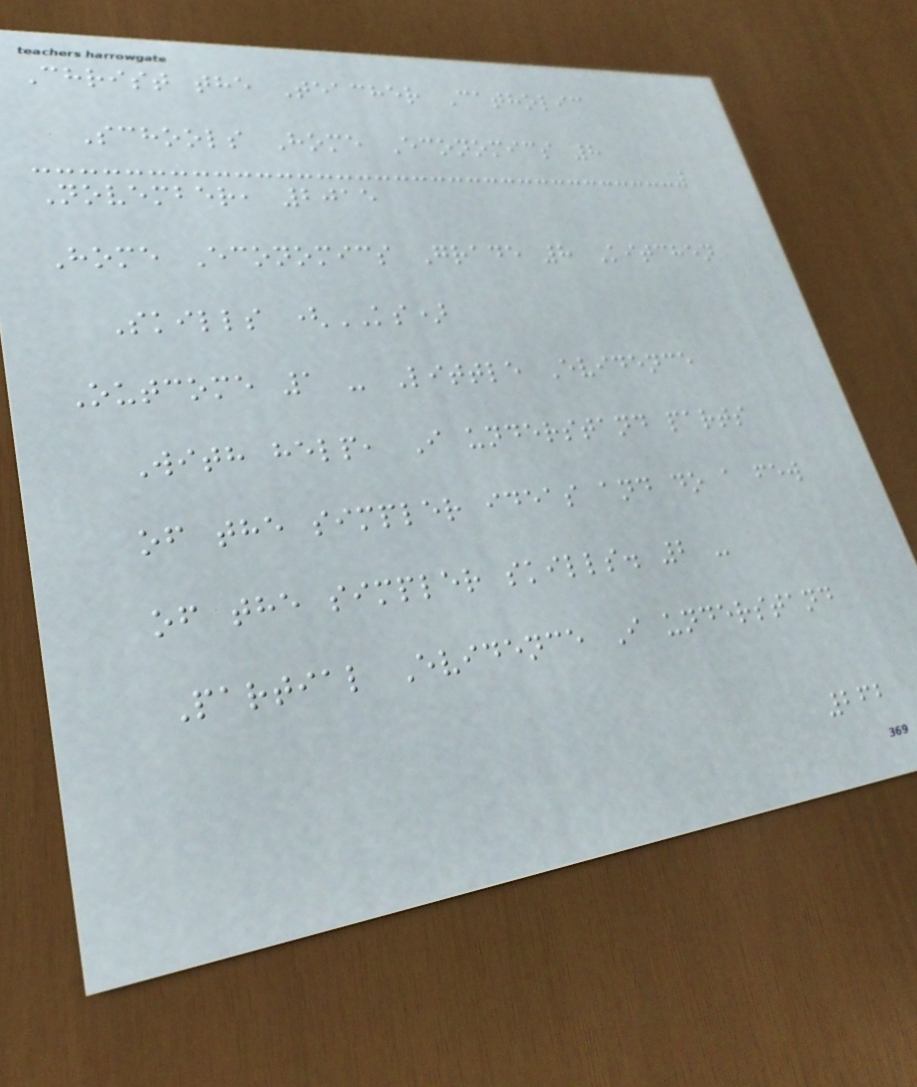Christ the Teacher Catholic
Schools Home Economics 8
November, 2015
Home Economics Grade 8 Kitchen
Skills (KS)
Outcome 1 - Little Evidence
With help, I understand parts
of the simpler ideas and do a few
of the simpler skills. 2 -
Partial Evidence I understand
262
